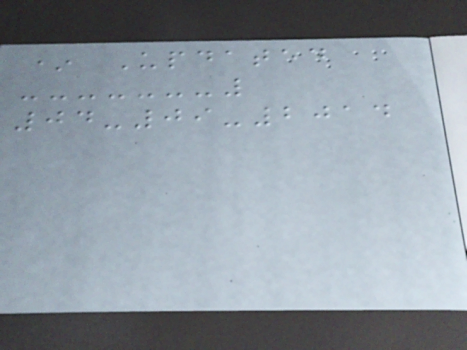* Updated
04-09-2014
